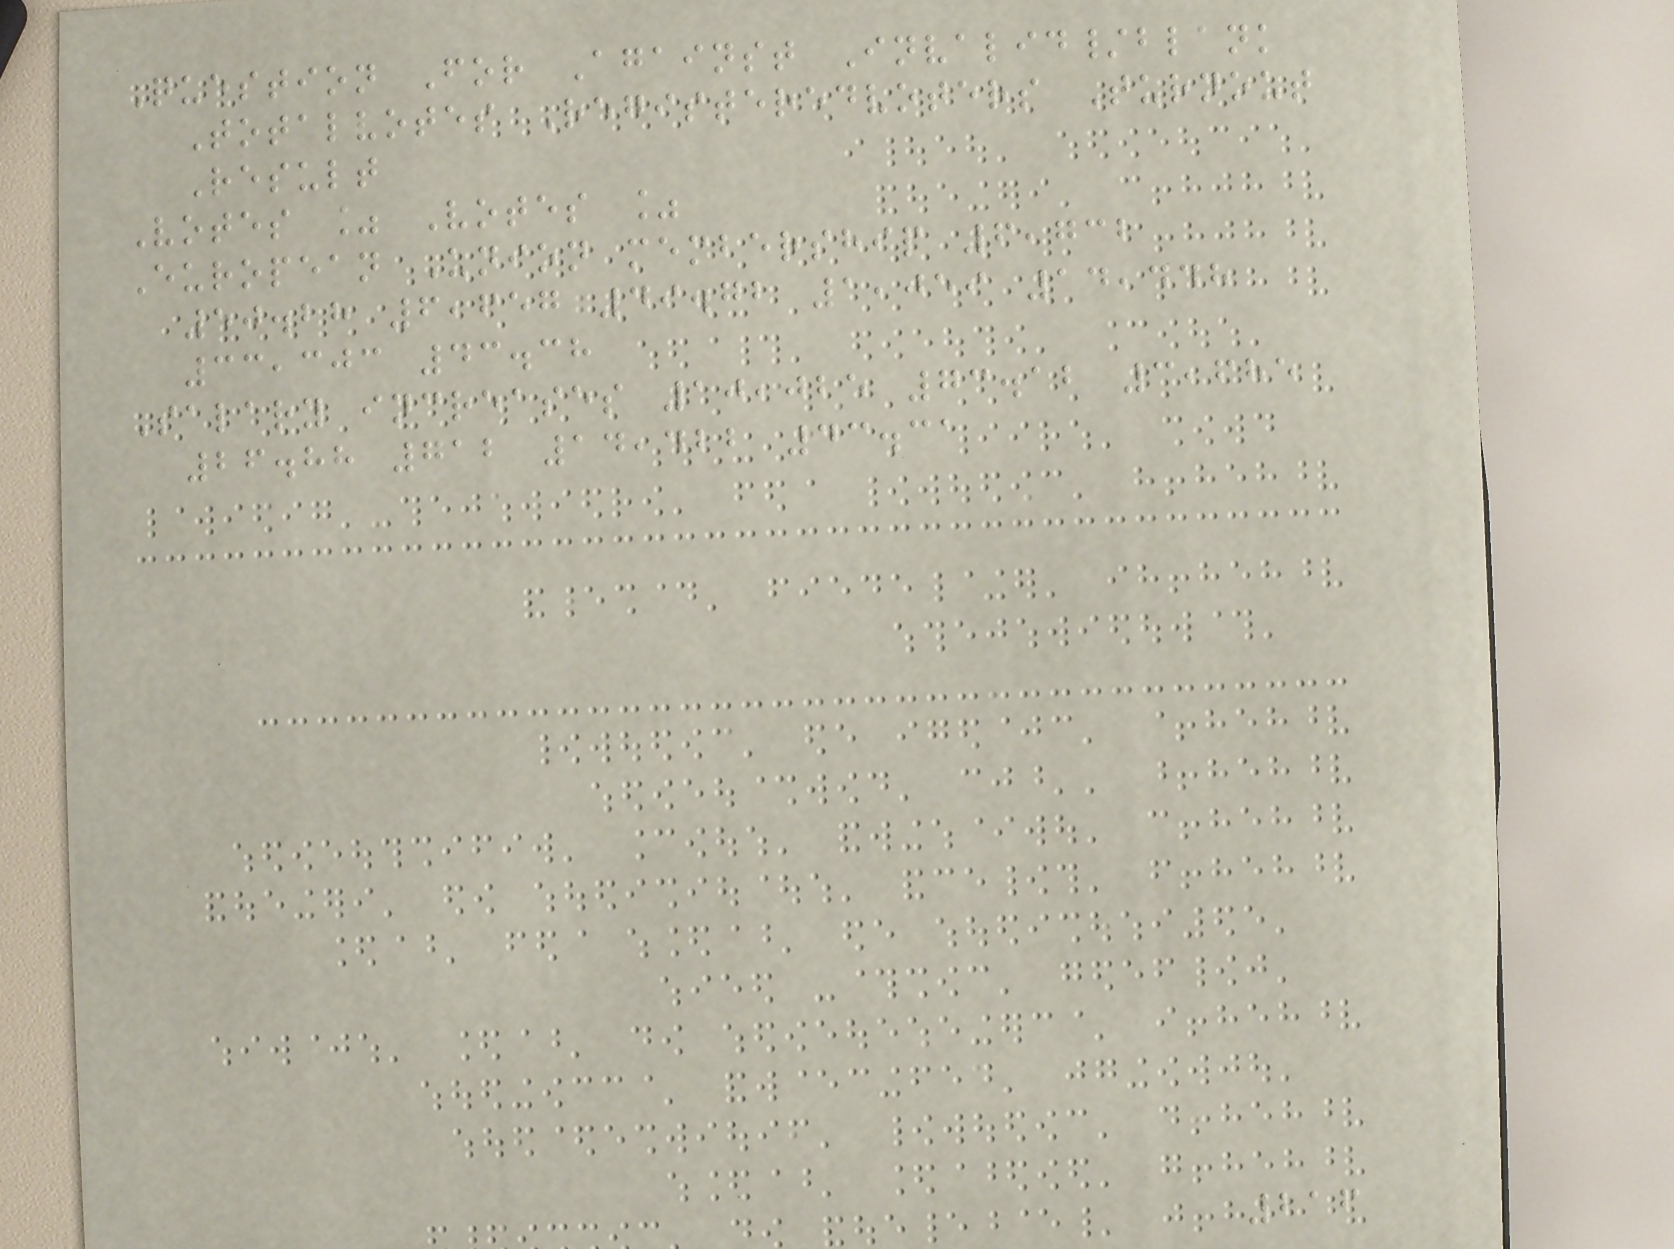Question For Against Invalid/blank
Totalvotes Registeredvoters Turnout
Result
Votes % Votes %
European Union membership 6,732
50.28 6,657 49.72 1,059 14,448
33,303 43.38
Salary increases 10,025 73.12 3,685
26.88 712 14,422 43.31
216
